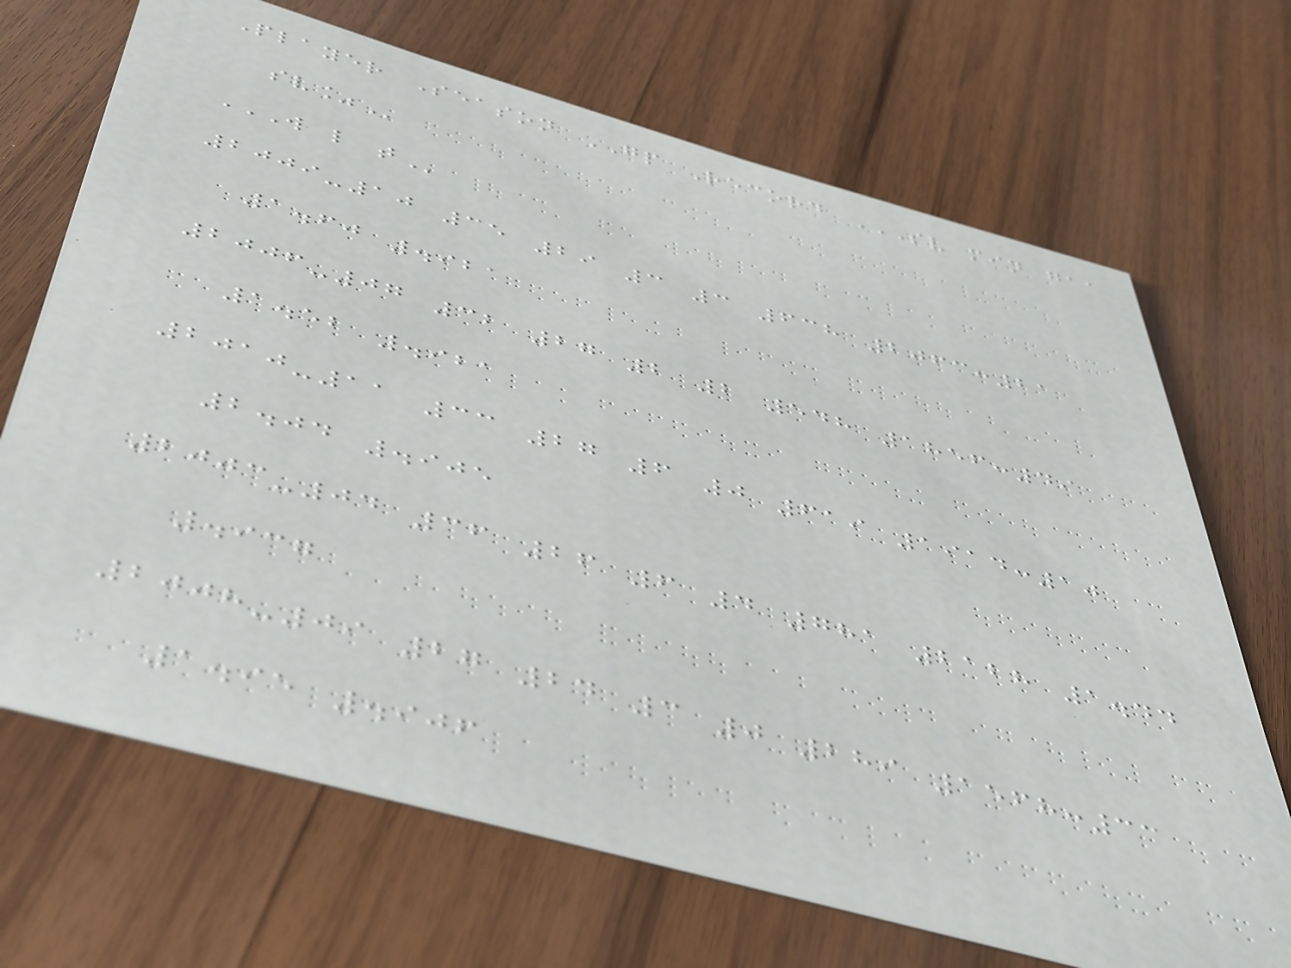Player Season GP Record SV MIN GAA
SV%
W L T
2009-10 35 29 3 3 638 2063:21
1.60 .921
2006-07 32 27 2 2 548 1856:49
1.52 .921
2010-11 33 27 6 0 619 1914:10
2.04 .905
2003-04 36 26 6 4 781 2128 1.44
.937
2008-09 27 24 3 0 289 1568:33
1.95 .906
